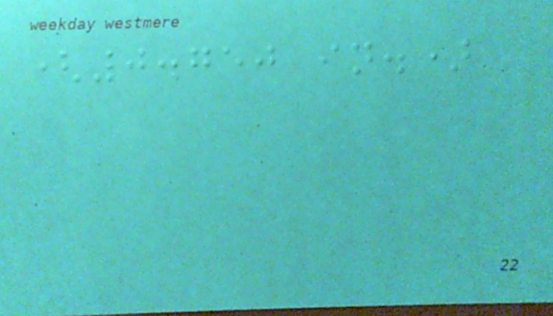(0.750 in.)
